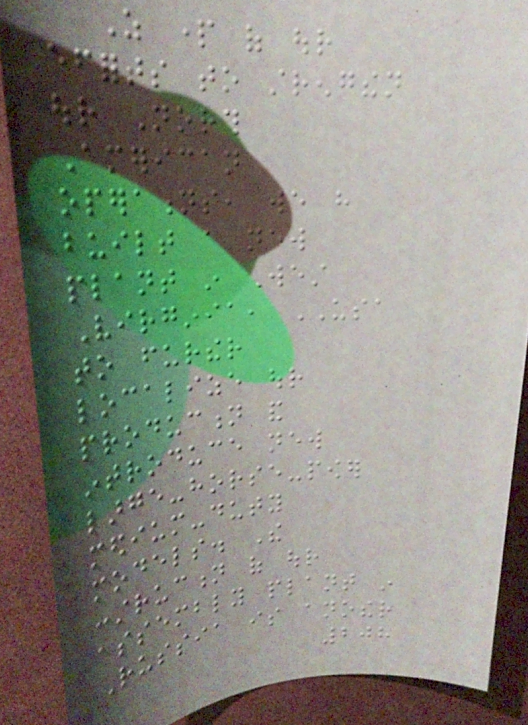As part of our
efforts to strengthen
our North
American
operations, we have
built a new
plant in West
Virginia, USA
to further
localize our
production and
introduce new
large-horse-power
medium-duty
models. The
construction of our
assembly plant in
Russia is another
208
